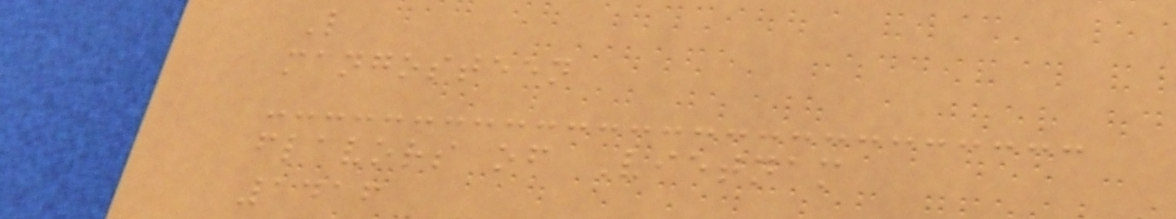L
mangosteen
flavors of Vietnam
1416
